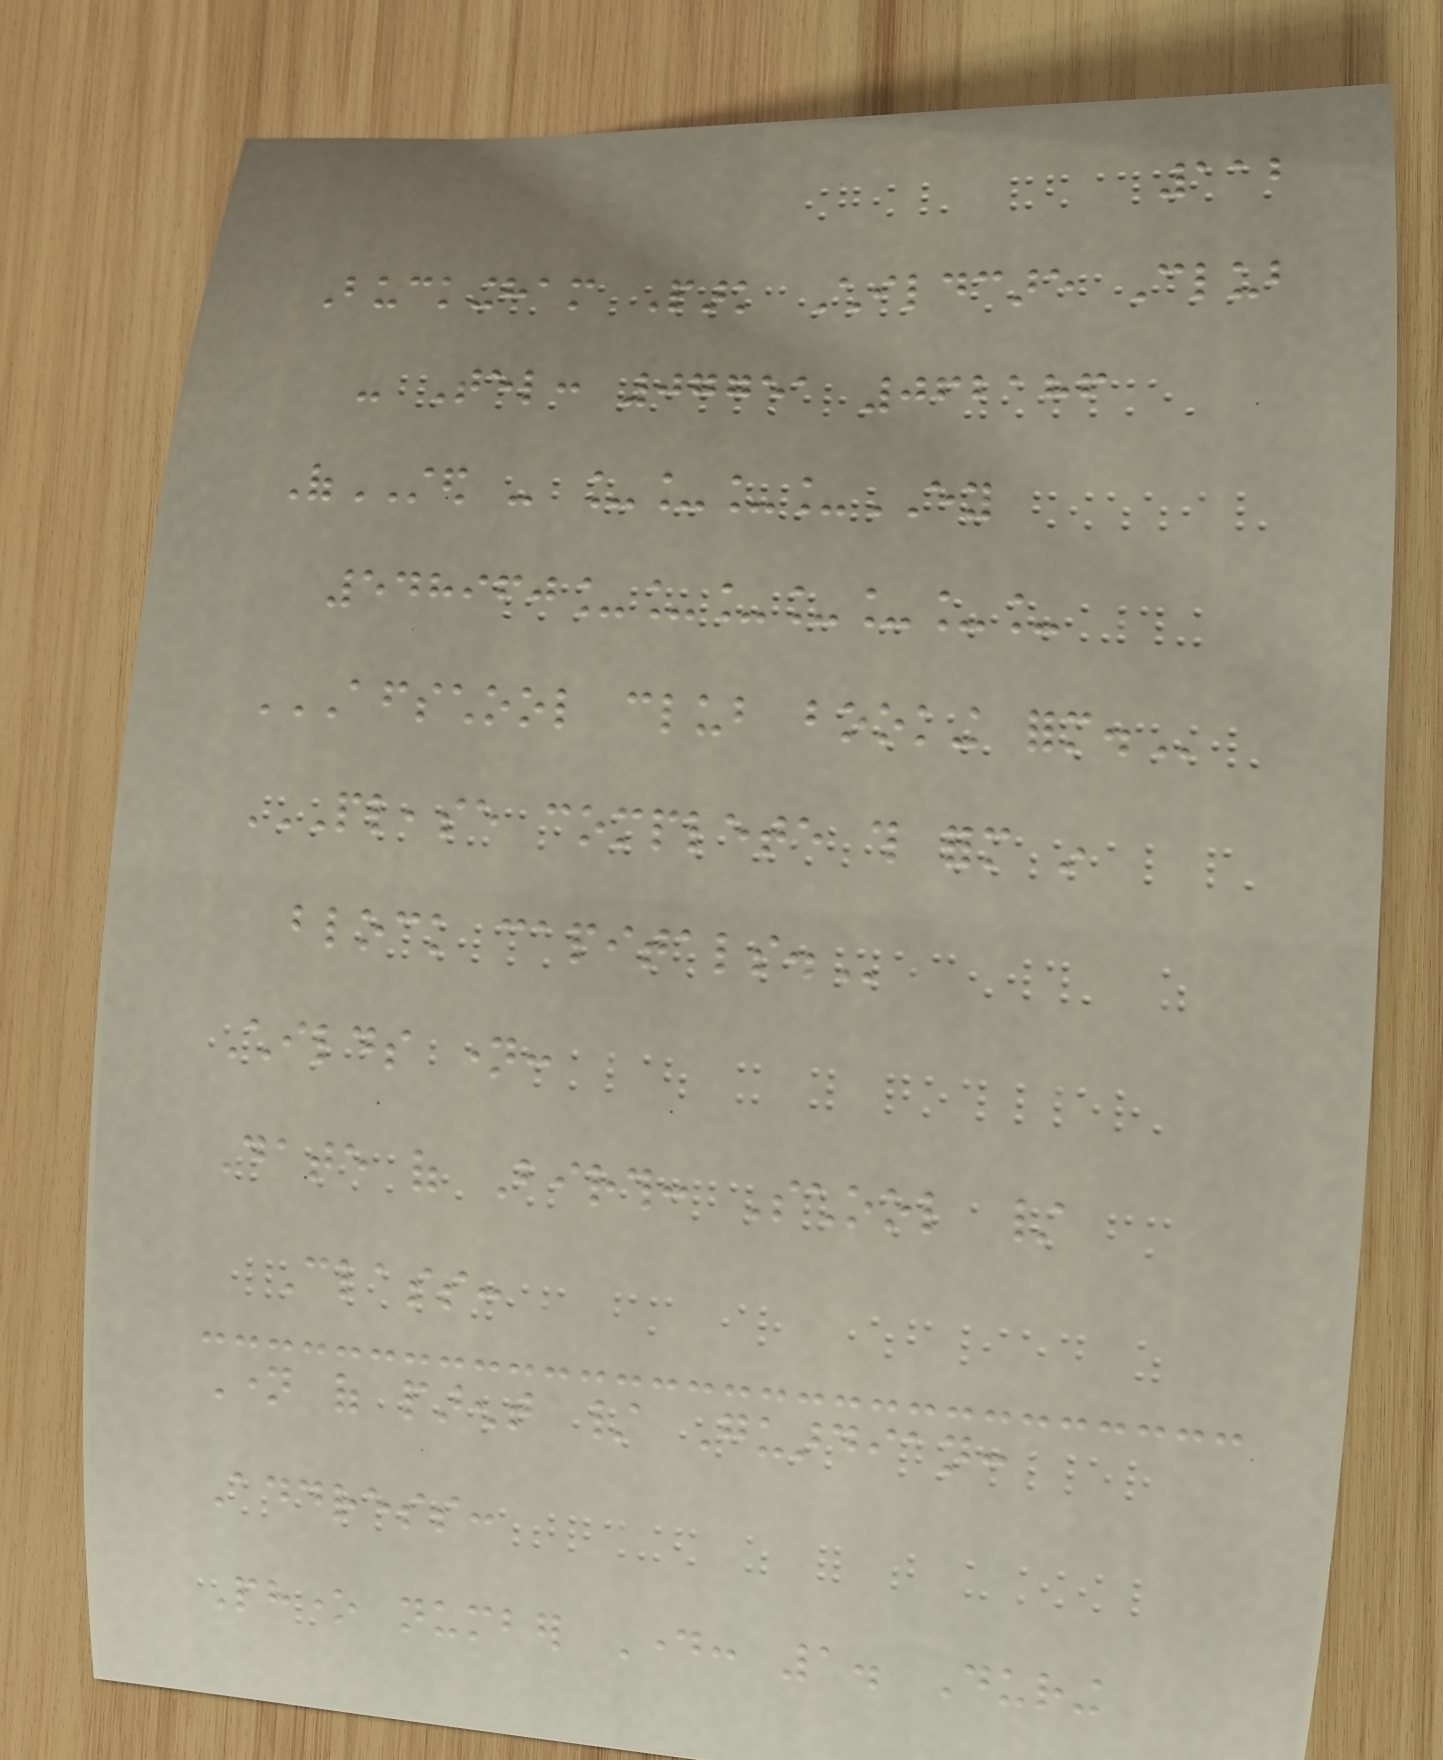112
Buckingham Park Childcare Club
- Tel: 07751 062186
OfSTED - ____EY
548960_______
AFTERSCHOOL CLUB BOOKING FORM.
PLEASE COMPLETE THIS FORM IN
BLOCK CAPITALS.
Childs name:
Date of Birth: School /
Class:
Name of parent / Guardian:
Address:
Phone number Day: 1. During
